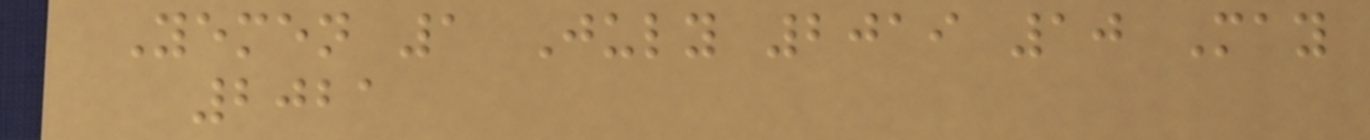Yemen 1 July 2019 10 May
2021
